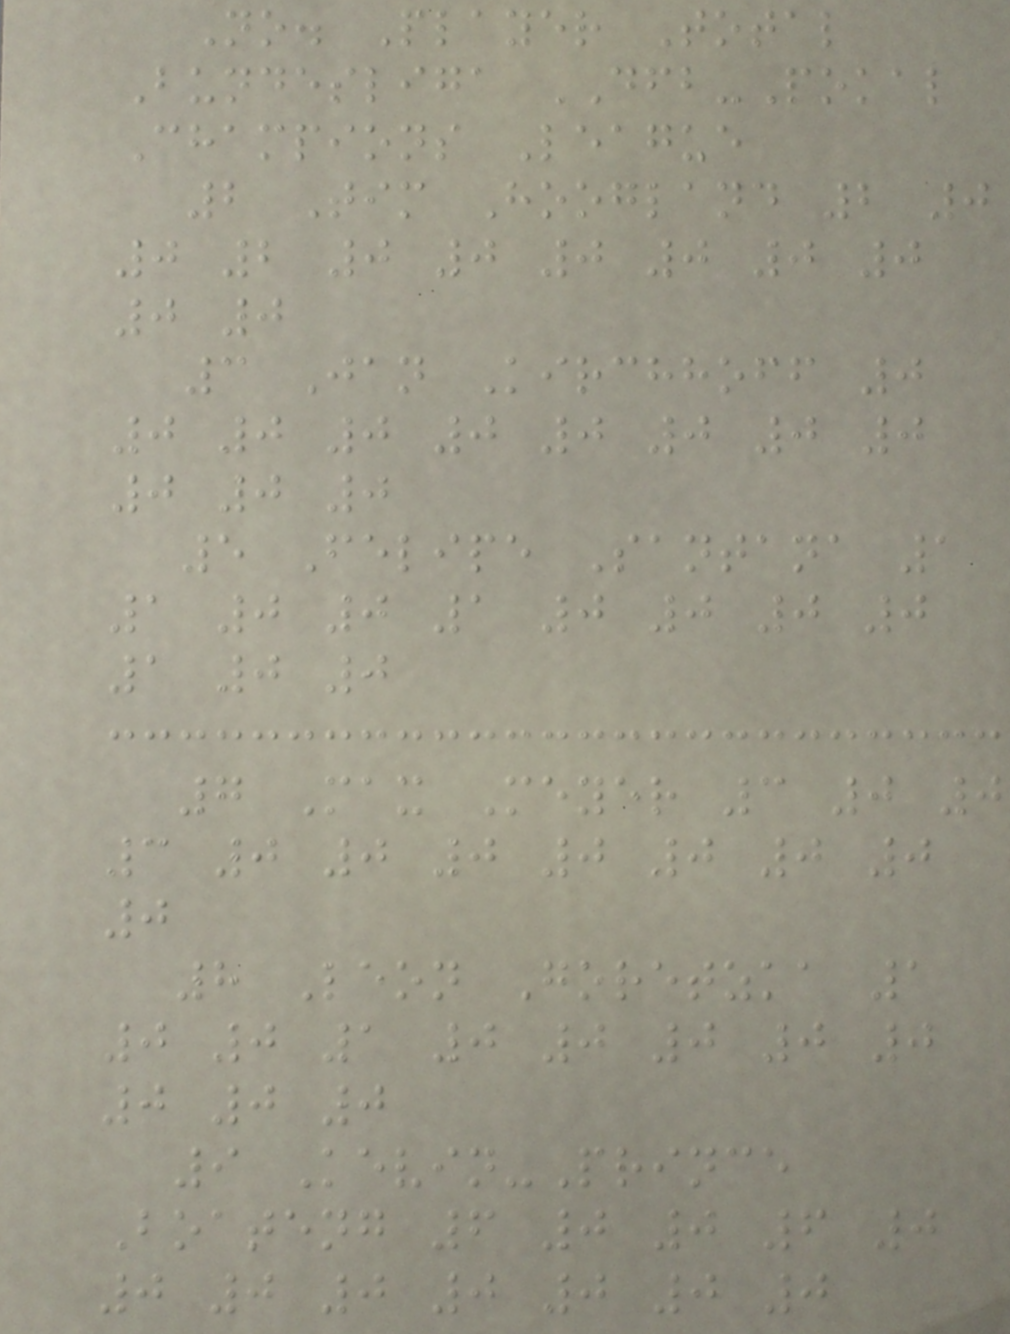No. Player Total
Bundesliga DFB-Pokal
Champions League
2 Tim Hoogland 2 0
0 2 0 0 0 0 0 0
0 0
3 Jan Kirchhoff 0
0 0 0 0 0 0 0 0
0 0 0
5 Felipe Santana 1
1 0 0 1 0 0 0 0
1 0 0
7 Max Meyer 3 0 0
3 0 0 0 0 0 0 0
0
8 Leon Goretzka 1
0 0 1 0 0 0 0 0
0 0 0
9 Kevin-Prince
Boateng 6 0 0 6 0
0 0 0 0 0 0 0
